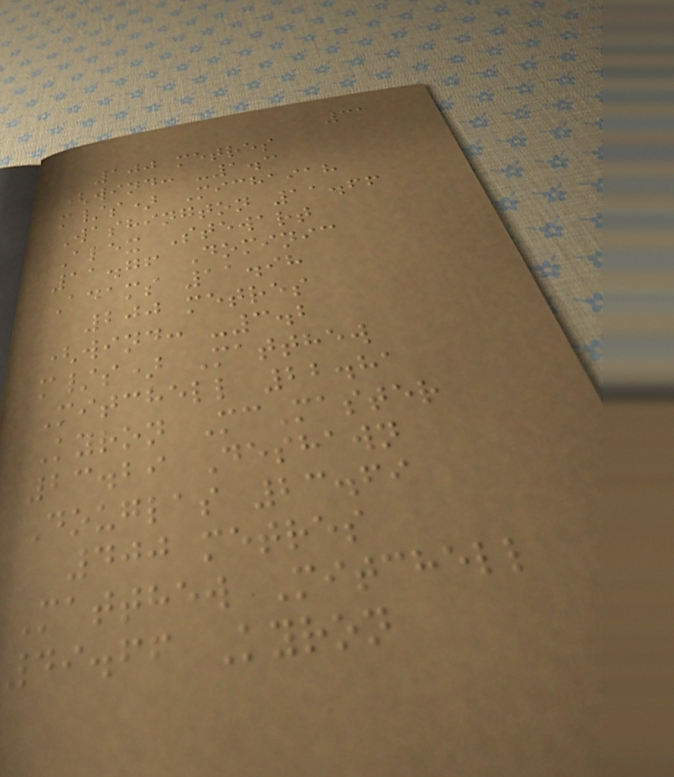31
100 metres
(wind: -1.3
m/s) Michaiah
Washington 11.66
Alex Stewart
11.76 Dominic
Adams 11.98
200 metres
(wind: -3.2
m/s) Matthew
Mitchell 22.81
Kyron McMaster
23.29 Deshawn
Douglas 23.69
400 metres
Matthew Mitchell
49.66 Kyron
